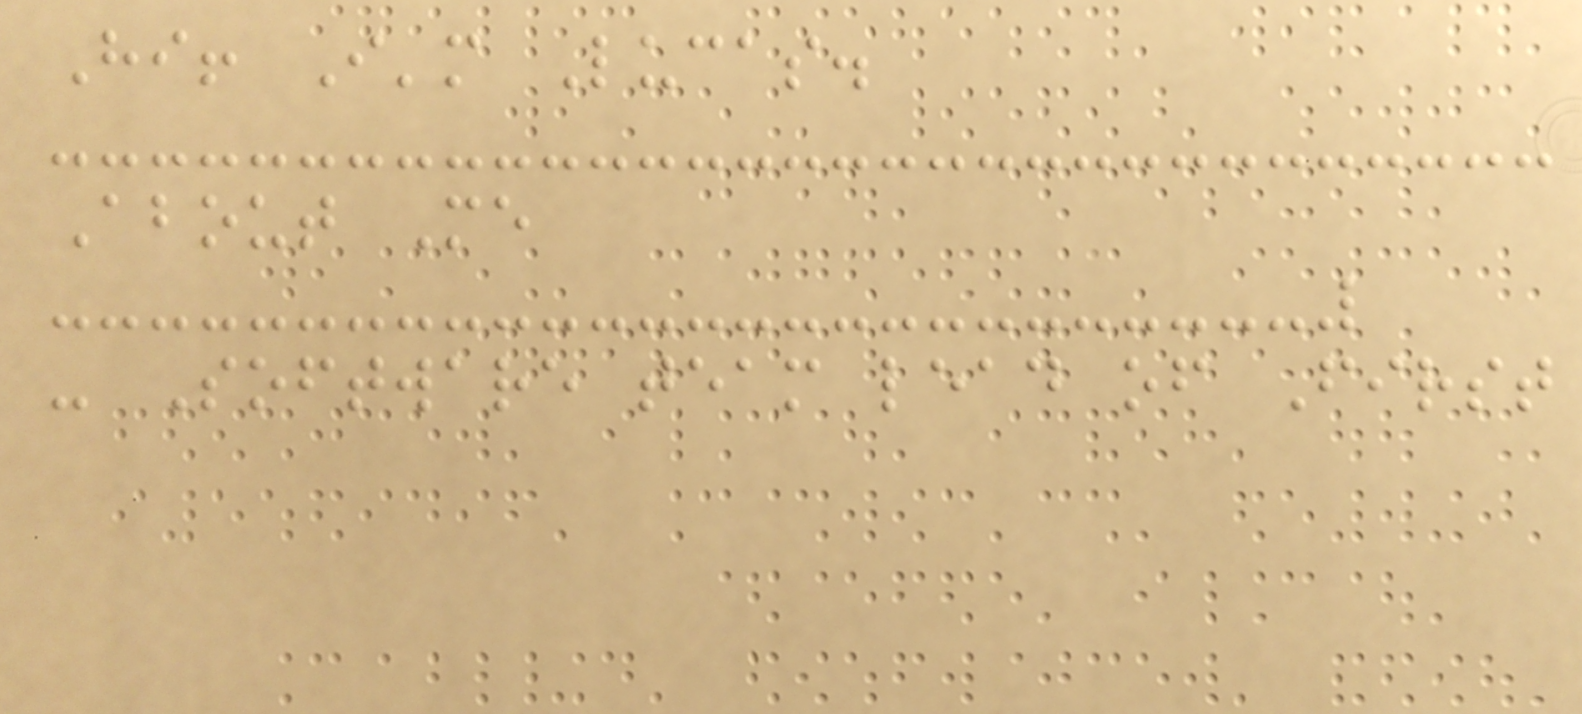Hi! I'm Lucas.
About Me
- Software team lead of First
